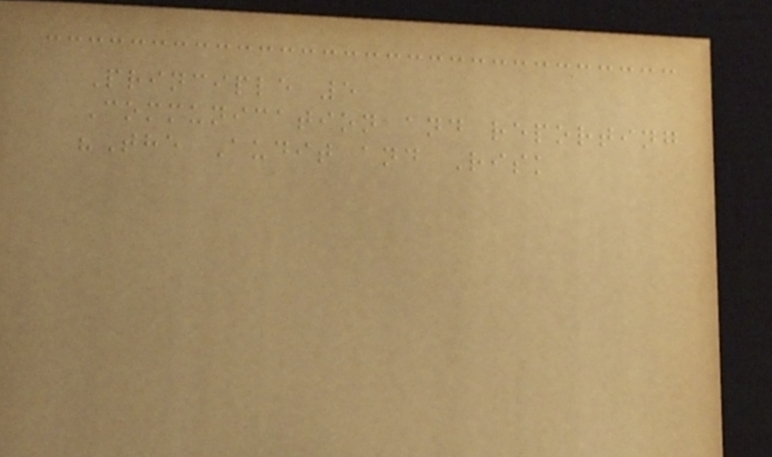Principle 5
Communication and reporting
"The Audit and Risk
